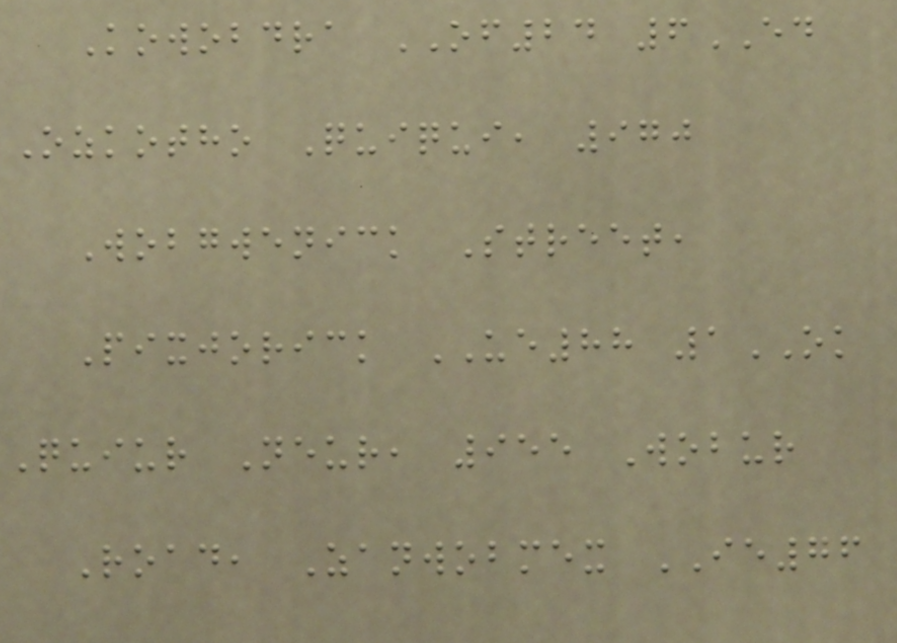Kowobdra OF24 6ED
Ozkotho Quiqui, 970
Wobgwenick Street,
Pixjorick UE88 1OK
Quiur Neur, 955 Wobur
Road, Zanwobmex IE76
